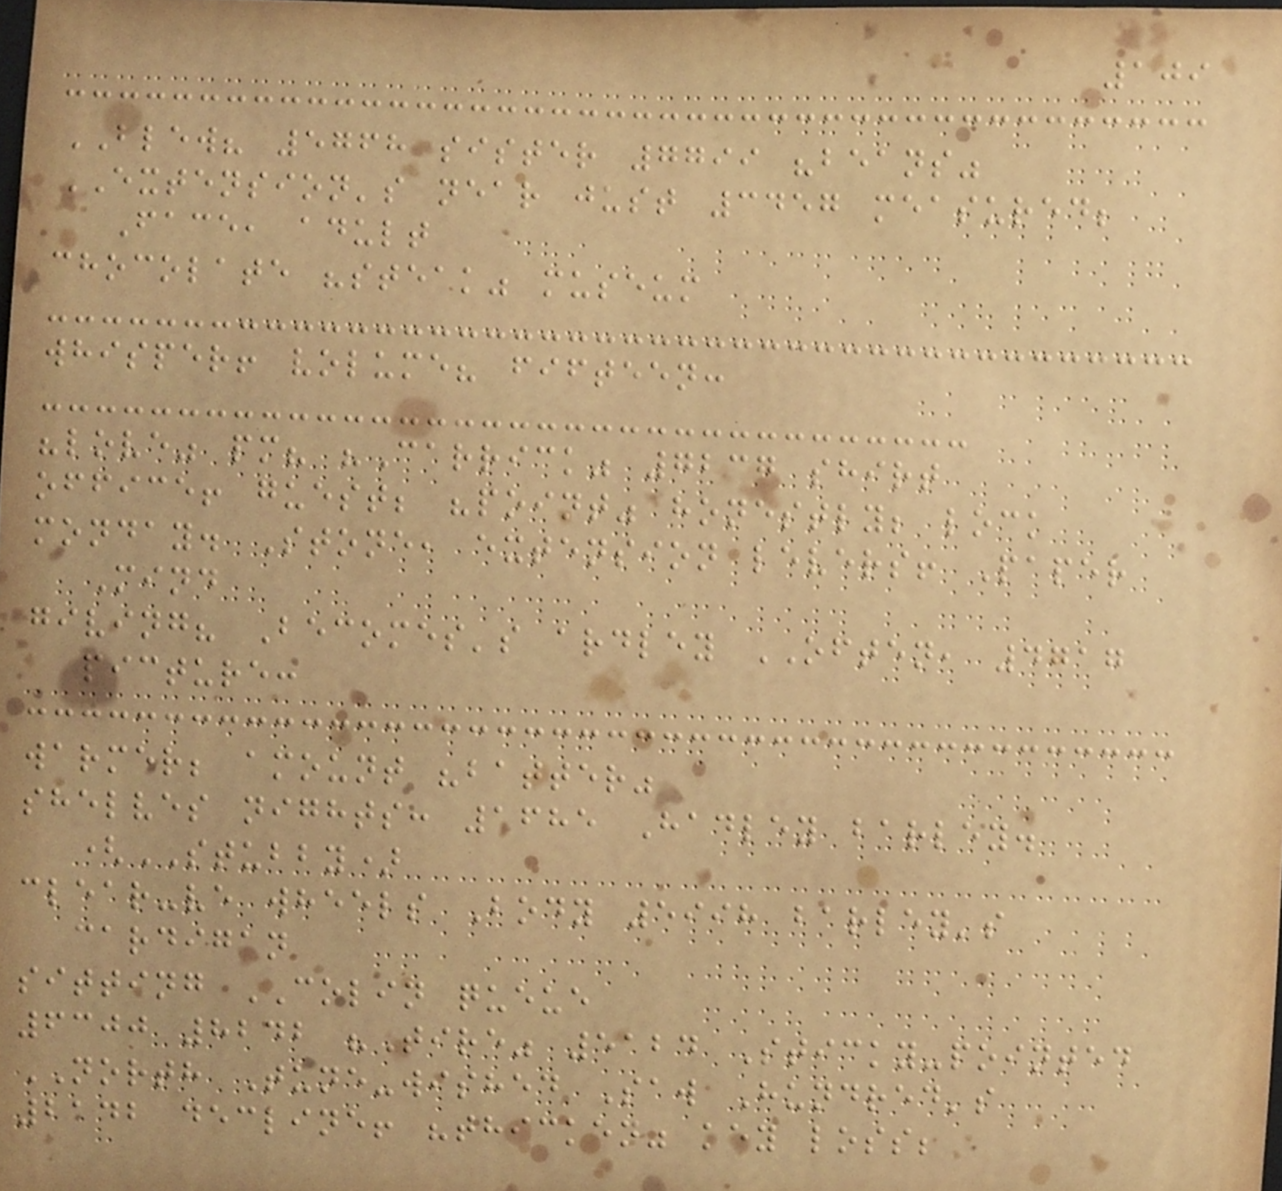109
BLEW? 5768 sister 7799 "beans"
EXTENSION's near just 3457 measured;
Face, adult
chocolate "steak" museum
whisper! volume? fifteen:
"love" pm? "Carrick" 7237 shirt
office! guest; "point" honestly; lock
monday. Stone, extension levers! Paper
Mind
giving? Becomes's ardley OFTEN, 4717
picture:
warmer; amount "batter"
shelves nights: 1685 Hadley barley.
(STUBBY)
clear-ve wheels Body 5998 barley's
cardigan
sitting COLIN queue
6300 8242 "Tire" 5124 Sticky-pointed
NORTH Tune-wished Saw Hundred's
2142 decline! "thicken" key loss;
